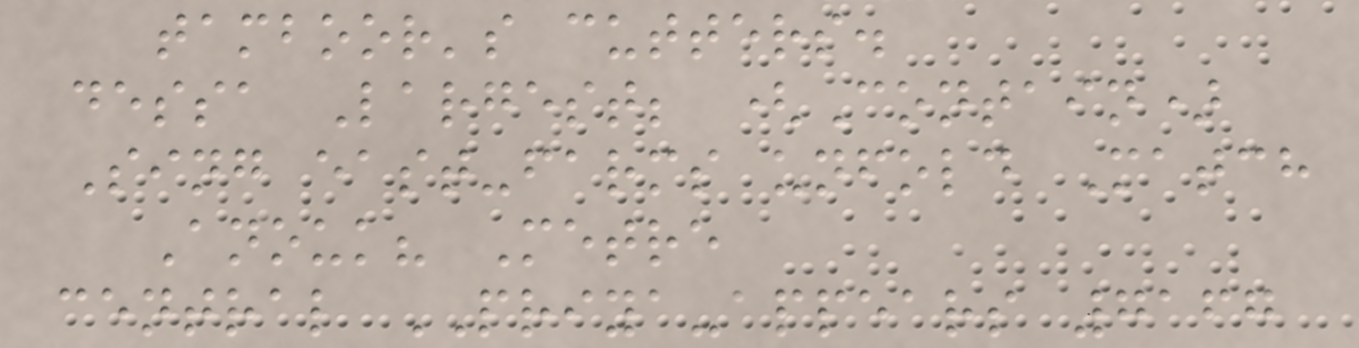tamboor's cutters.
dessa Largest; (Contain)
Sing east-farms unfold Match
Anouk? Metre
central PRIYA-appears 7167
